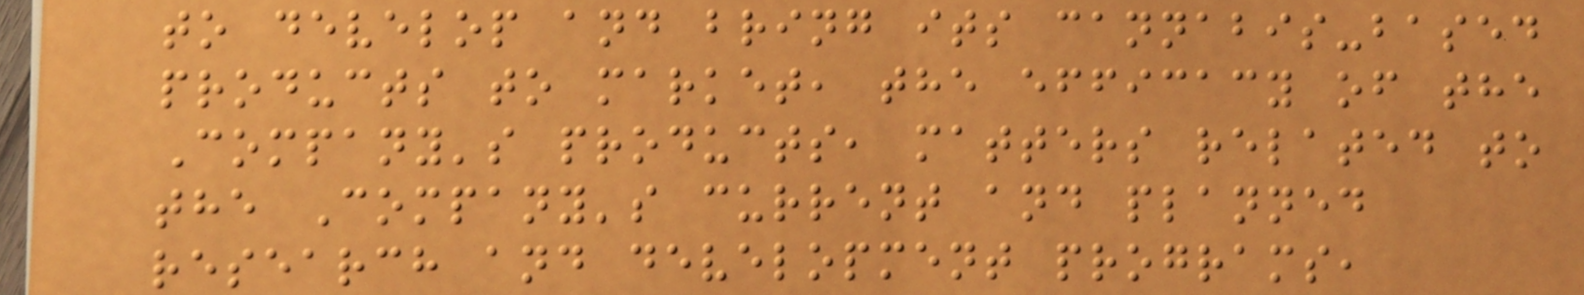to develop and bring its cannabis-based
products to market, the efficacy of the
Company's products, matters related to
the Company's current and planned
research and development programs,
